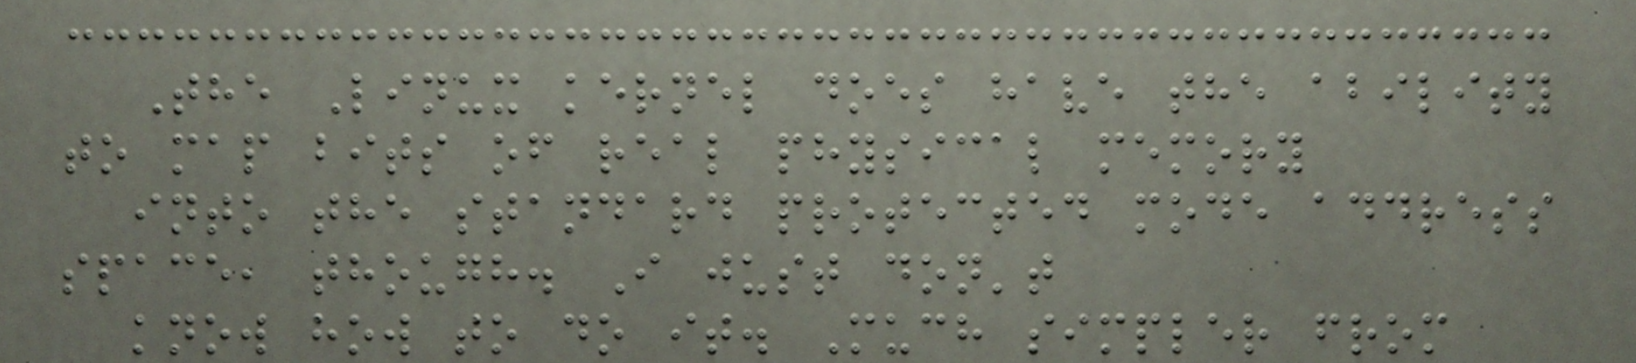The Linux kernel does have the ability
to map bits of real physical memory
into the standard protected mode address
space, though. I just don't
know how to do it. Much simpler from
